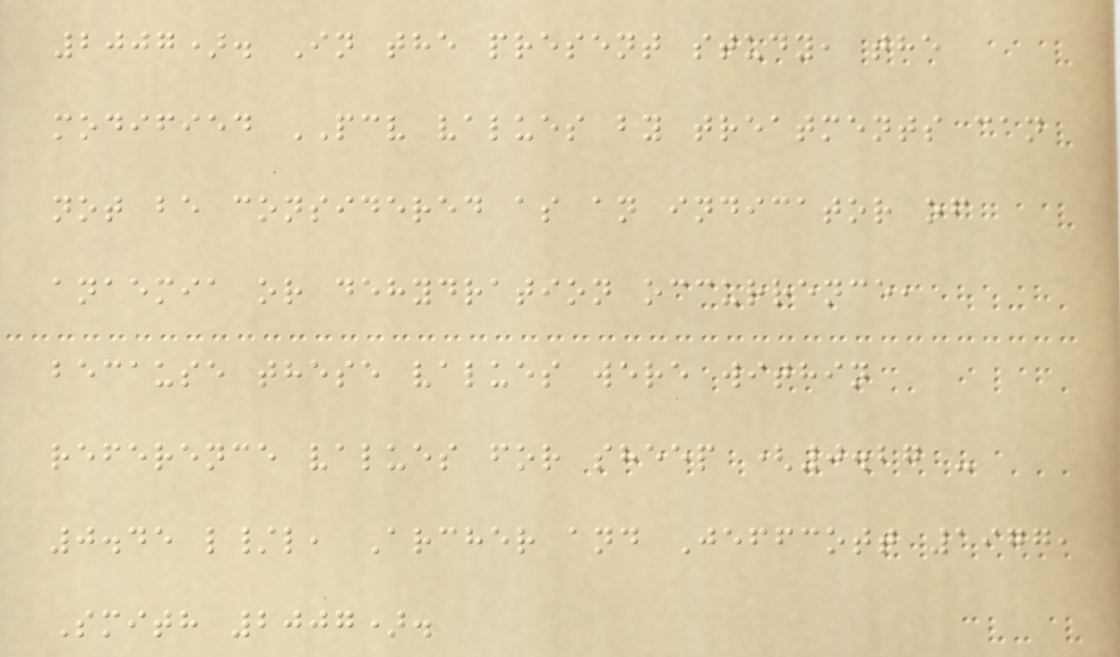2007). In the present study, the
modified PCV values by treatments can
not be considered as an indicator of
anaemia or dehydration occurrence,
because these values were within
reference values for sheep (0.27 -
0.45 l/l, Archer and Jeffcott 1977,
Smith 2007).
